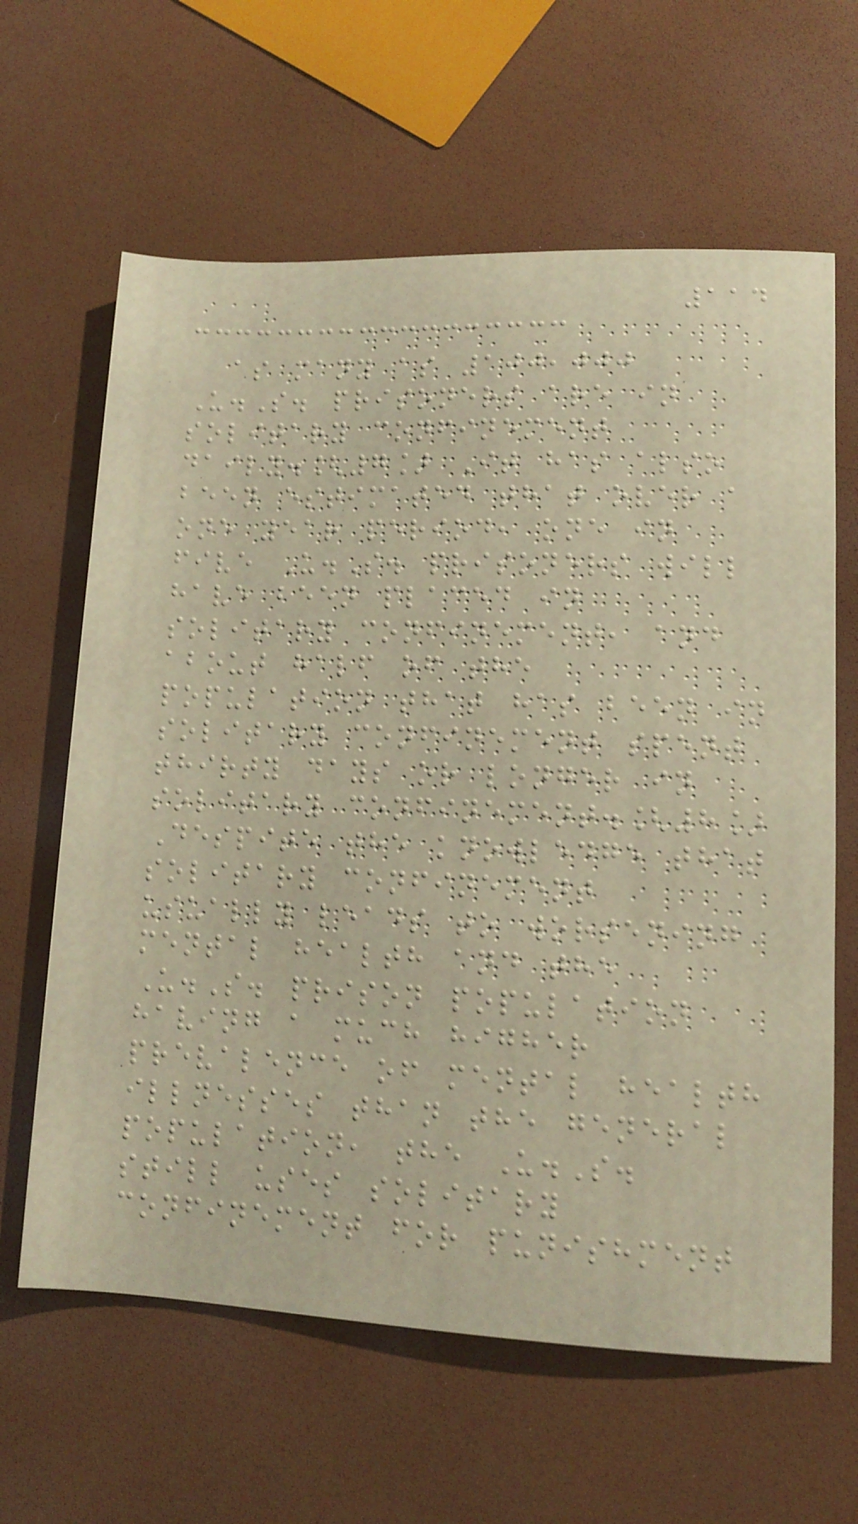114
as many as 100,000
U.S. prisoners are in
solitary confinement
daily.[7] It has also
been estimated that over a
one year period, one in
five U.S. prisoners will
have been placed in
solitary confinement, and
about half of the
population that has been in
solitary confinement spent
thirty days or longer in
solitary confinement.[8]
Despite the knowledge that
solitary confinement
usually leads to worsening
mental health and the
U.S. prison population
having a much higher
prevalence of mental health
illnesses than the general
population, the U.S.
still uses solitary
confinement for punishment
